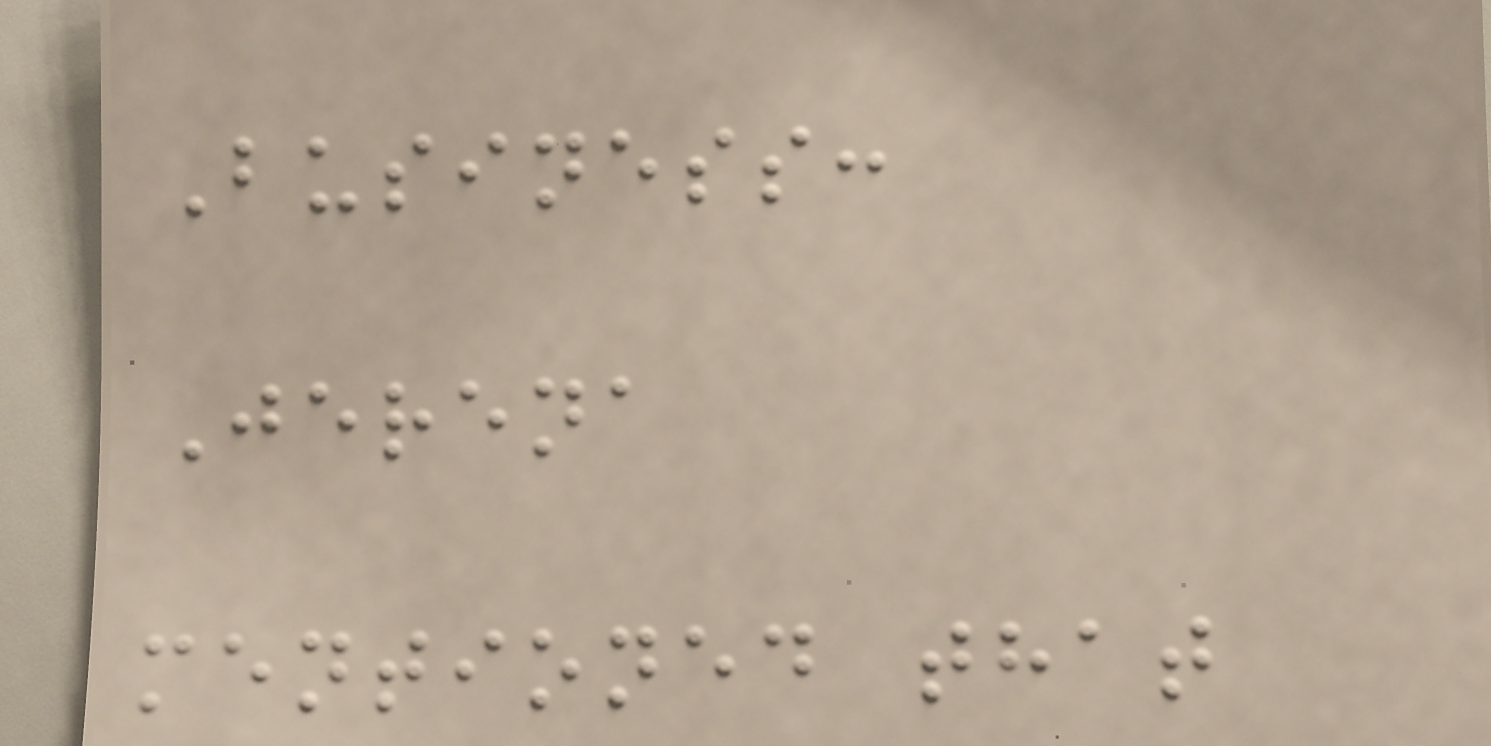Business:
Jerena
mentioned that
